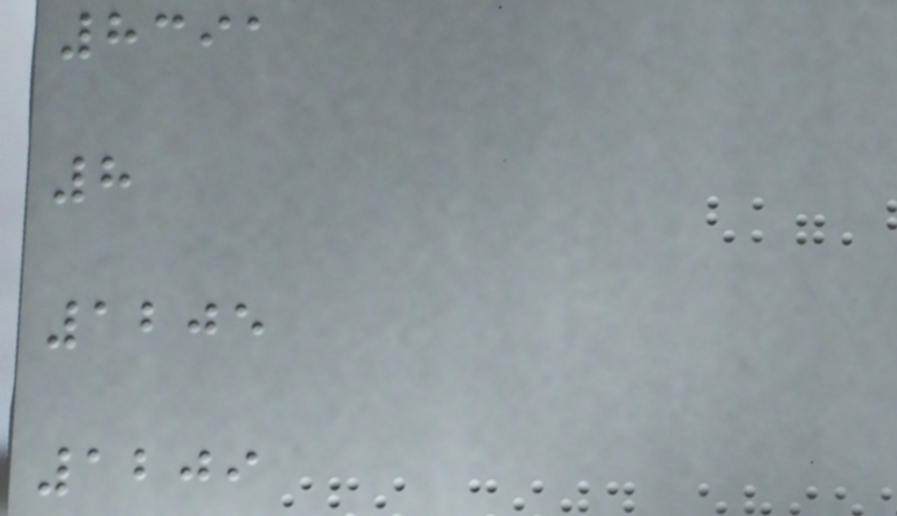8391
8
1205
1209
